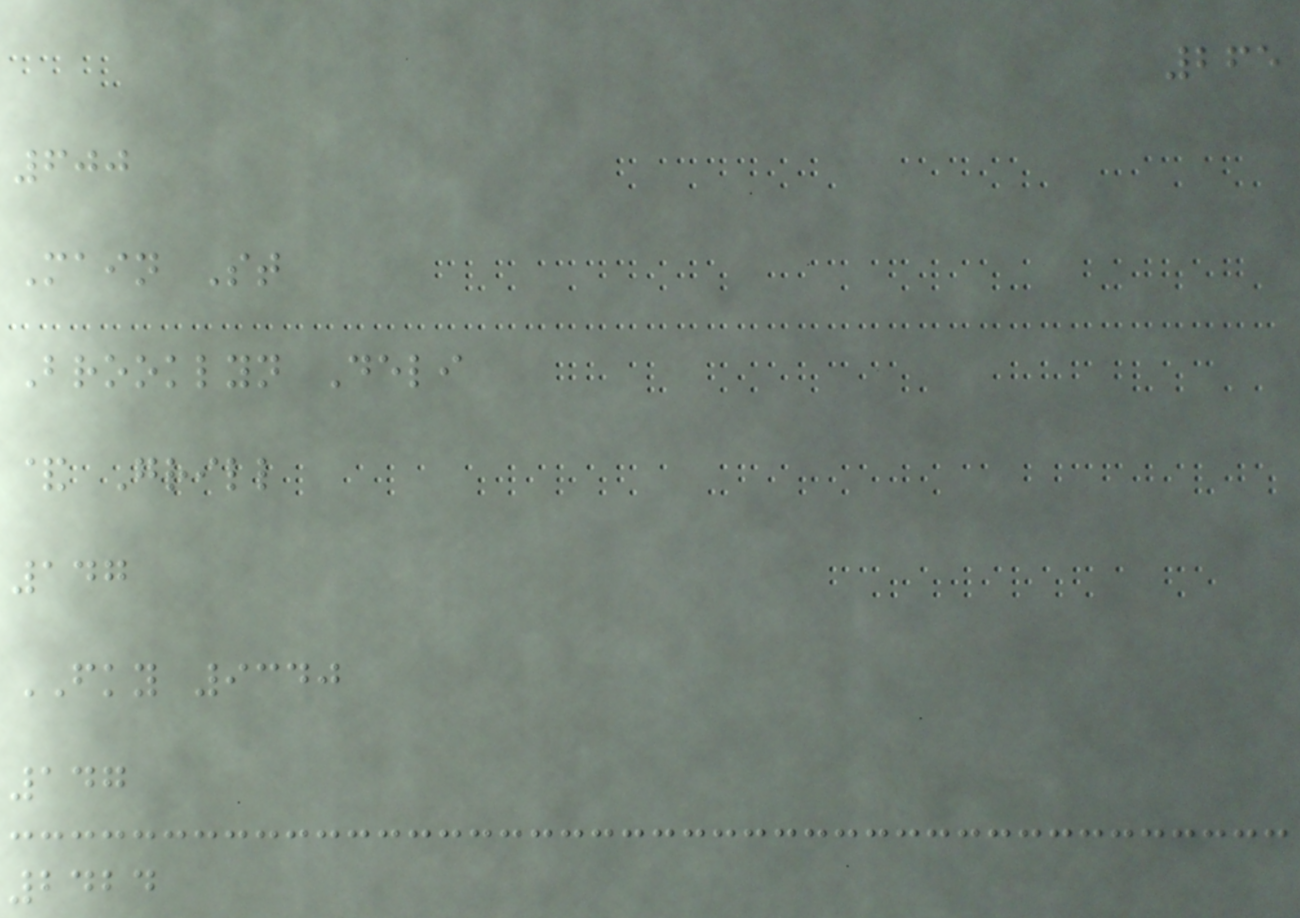265
600
Main St
Brooklyn Deli
& Grill
147
FKY 9340
147
2424
